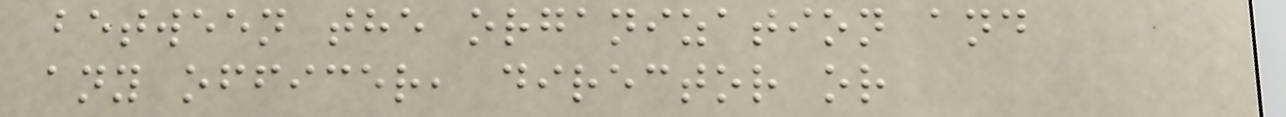between the organization and
any officer, director or
